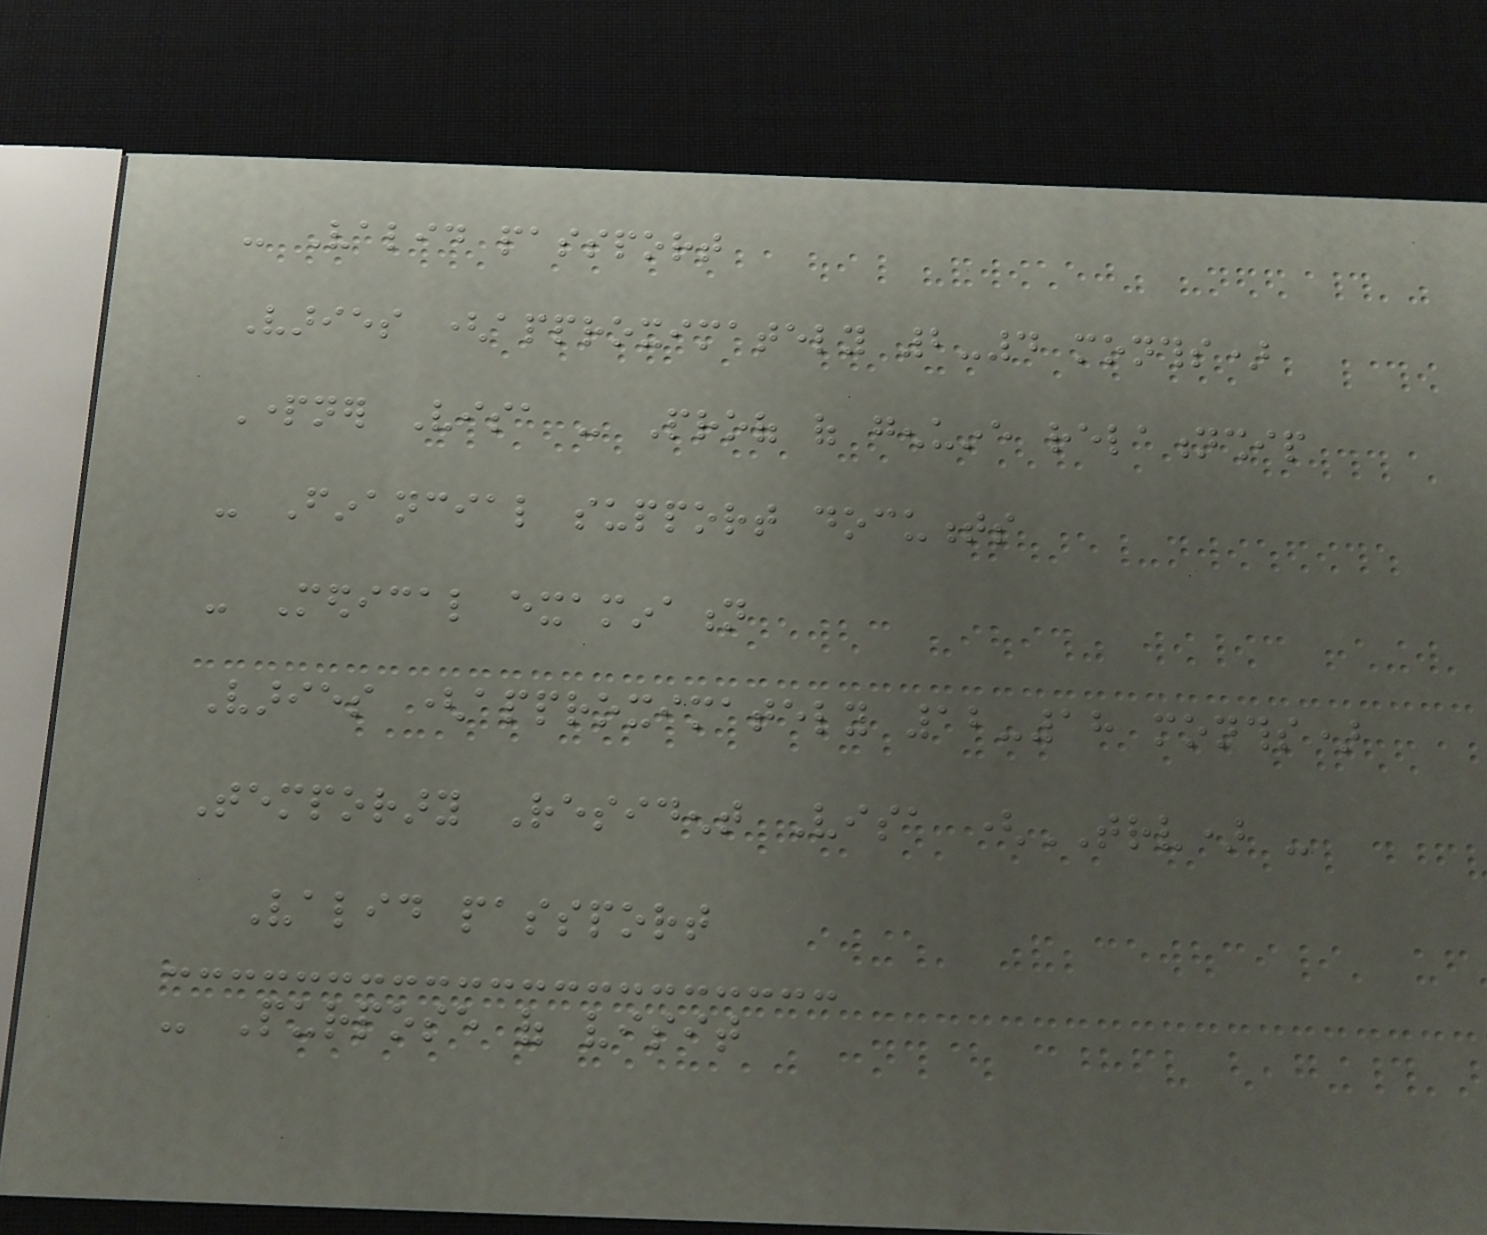- Valid passport
Varies (approximately 2-4 months)
Partner Visa - Proof of genuine relationship
- Financial support documents
- Medical examination
Varies (approximately 12-18 months)
Temporary Resident Visa (TRV) -
Valid passport
- Purpose of visit
